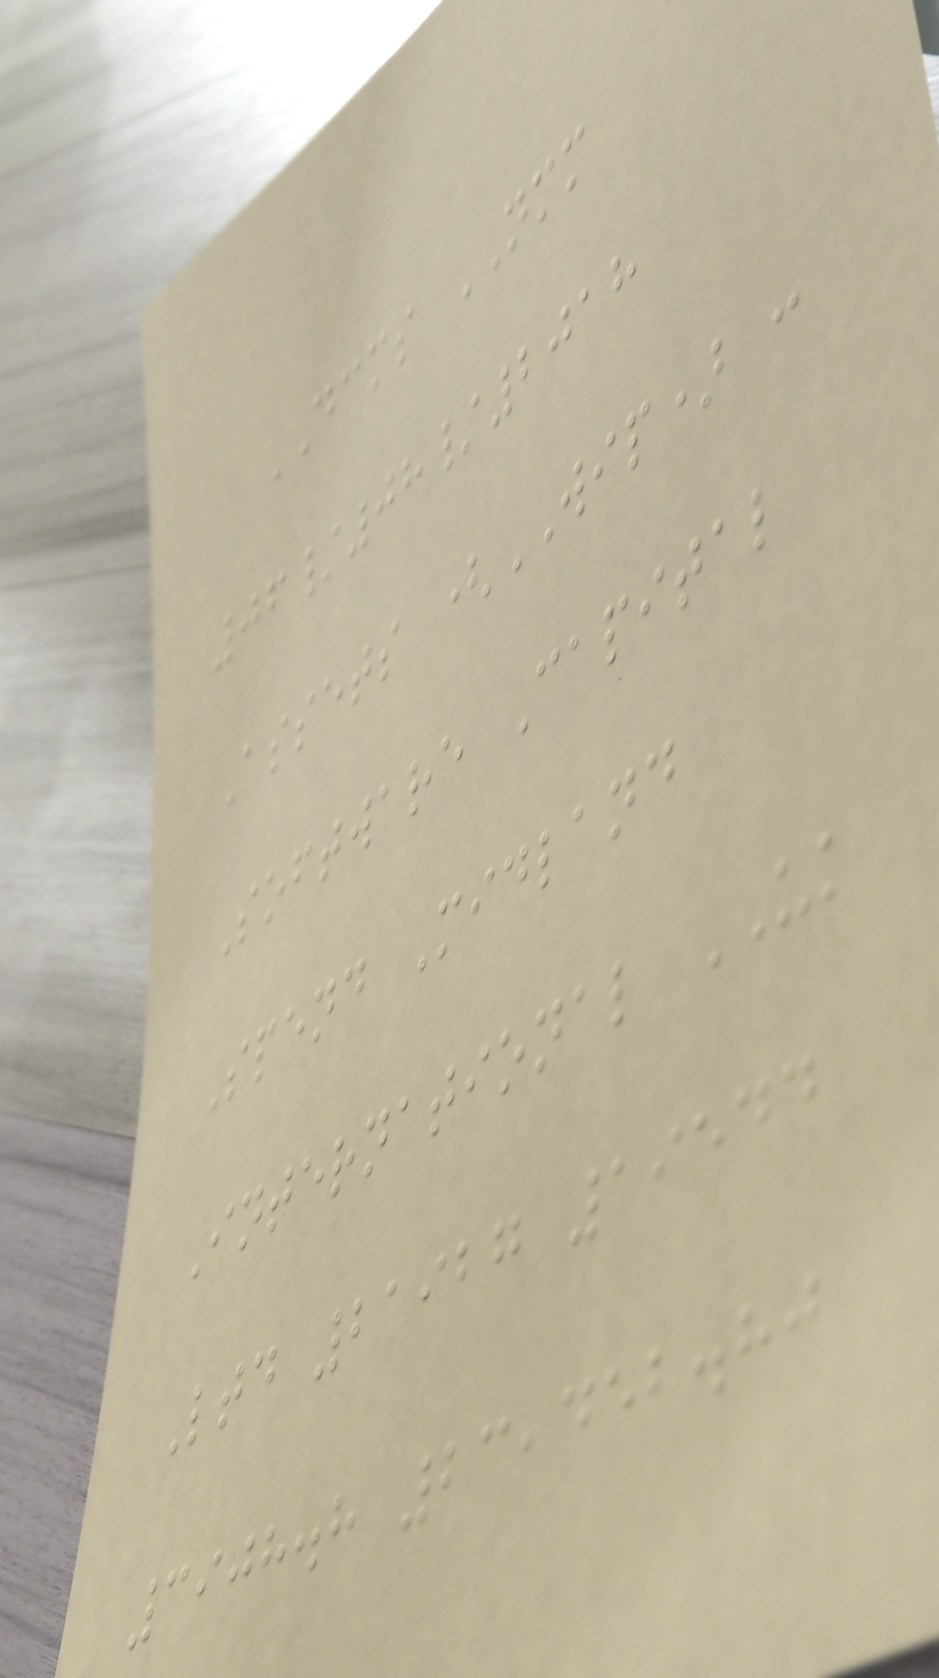DCMS NMM
06/08/2018
Assets (WIP) :
Software Capital
Spend Midland
International UK
Ltd 21927 19544
3908.8 23,452.80
